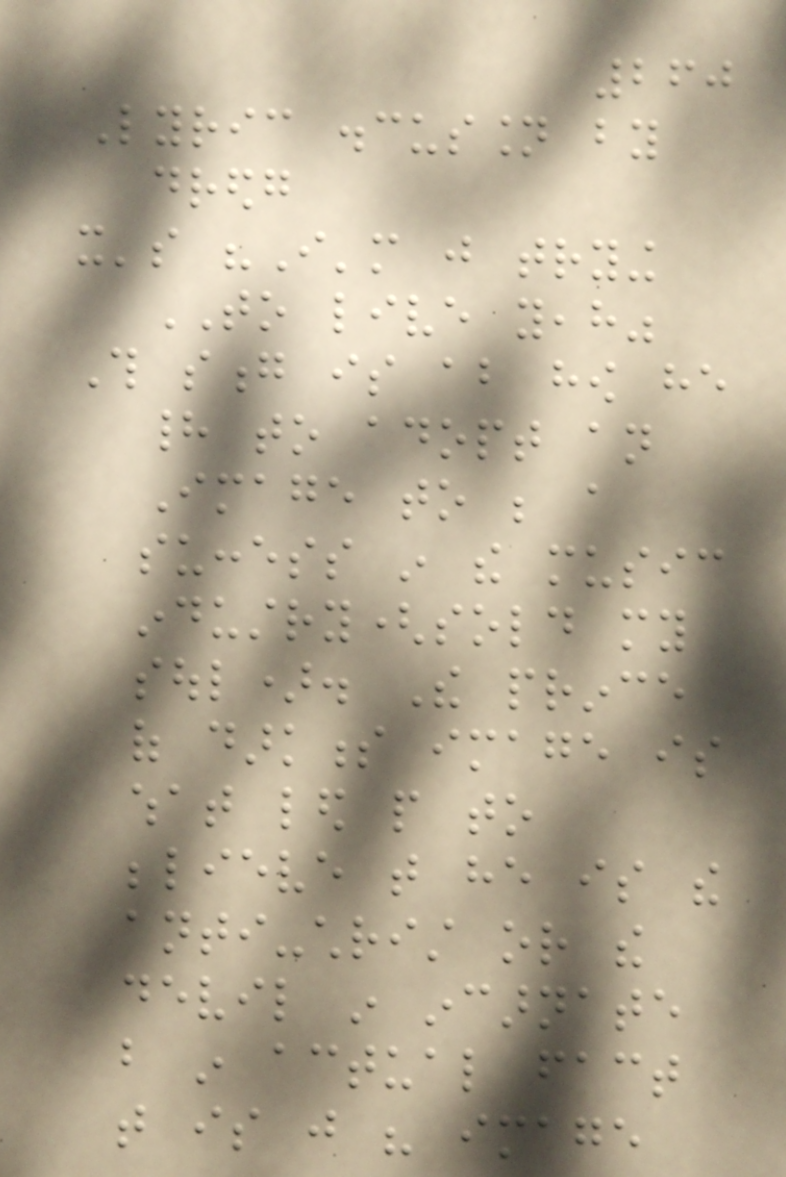260
Lyric discussion by
dredg
it's "I'm just trying
TO live yeah"
This song is about how he
had to adopt an
Image to be a
success in the music
industry(sold my
soul). The prince
of darkness image is
what led people to
believe that he is the
anti-christ or the
devil in incarnate
but in actual fact
that is just his image
